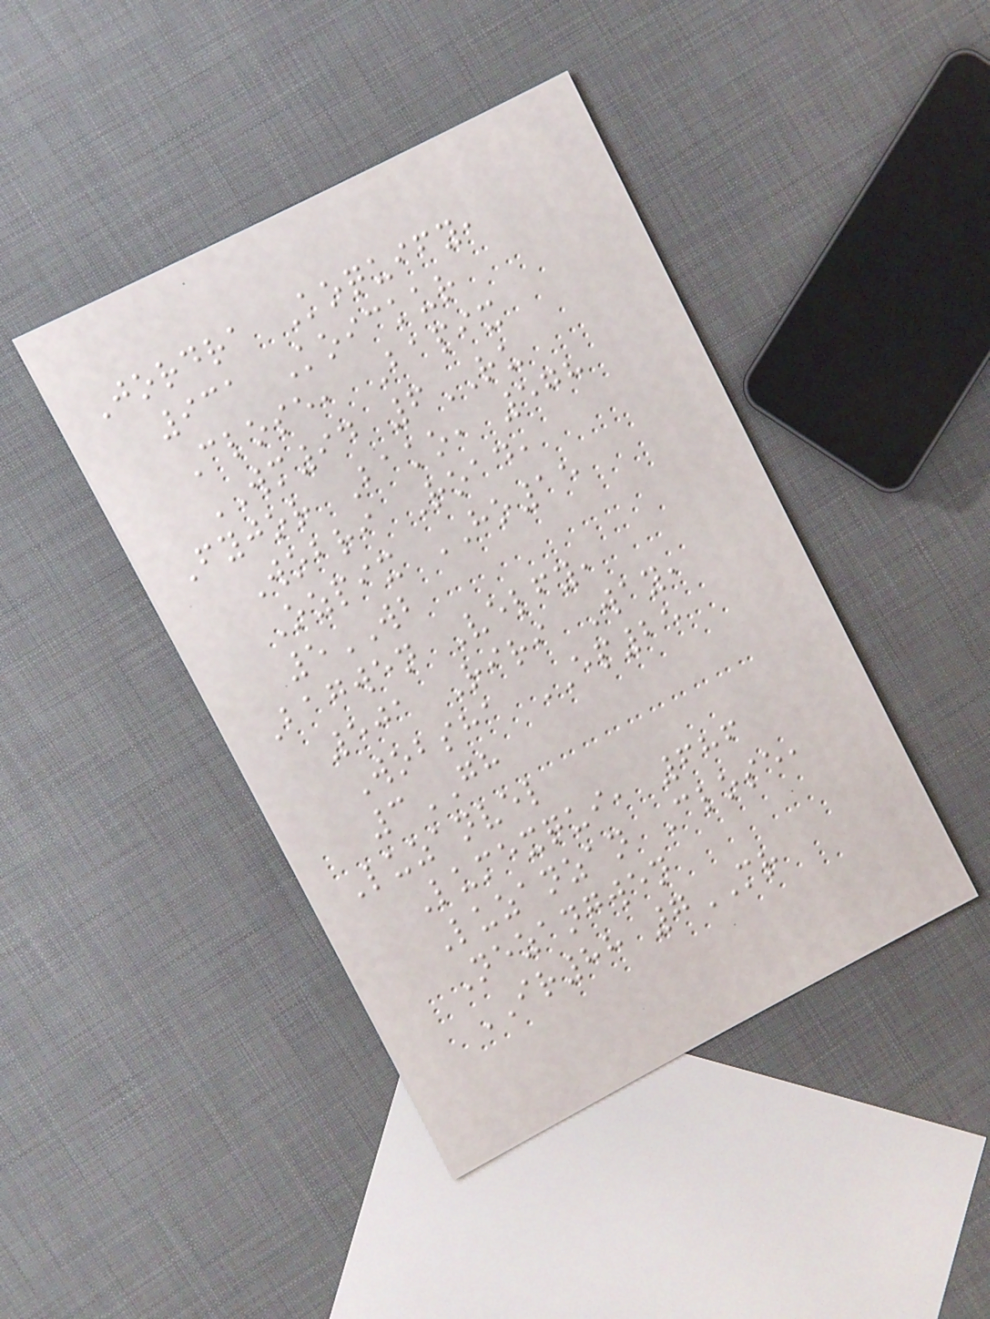Jordra Koquify,
931 Koickur
Close, Bapix
WM94 6RU
Fyjor Bako, 578
Wobri Road,
Ozpix HO15
5WB
Bagwen Velfy,
501 Riri Way,
Wobsha EP25
3GH
Luzanvel
Lumexqui, 686
Luzanzan Close,
Nezangwen
IR88 7MR
